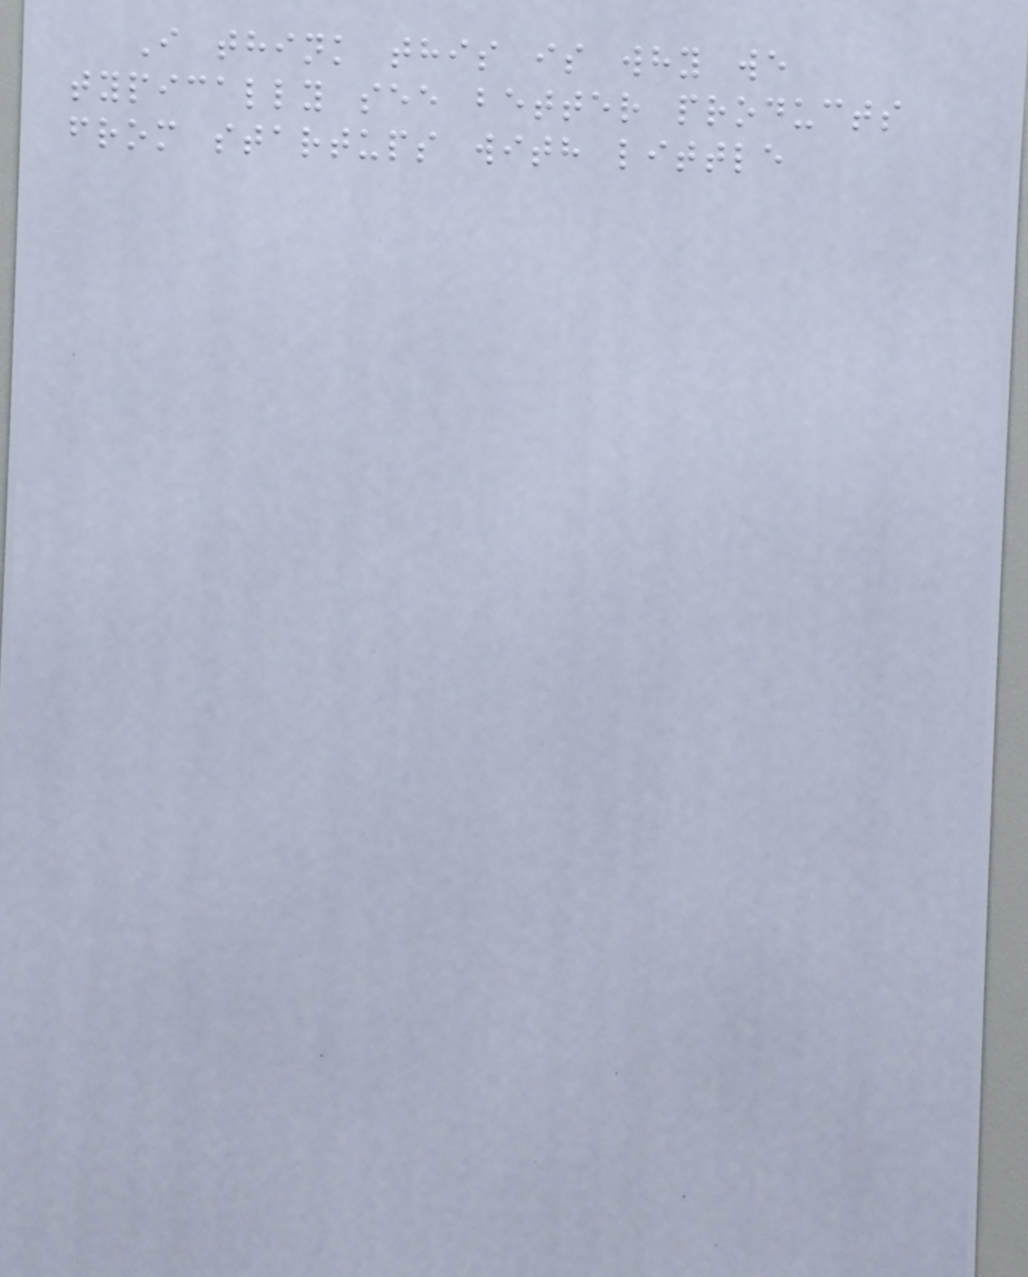I think this is why we
typically see better products
from startups with little
